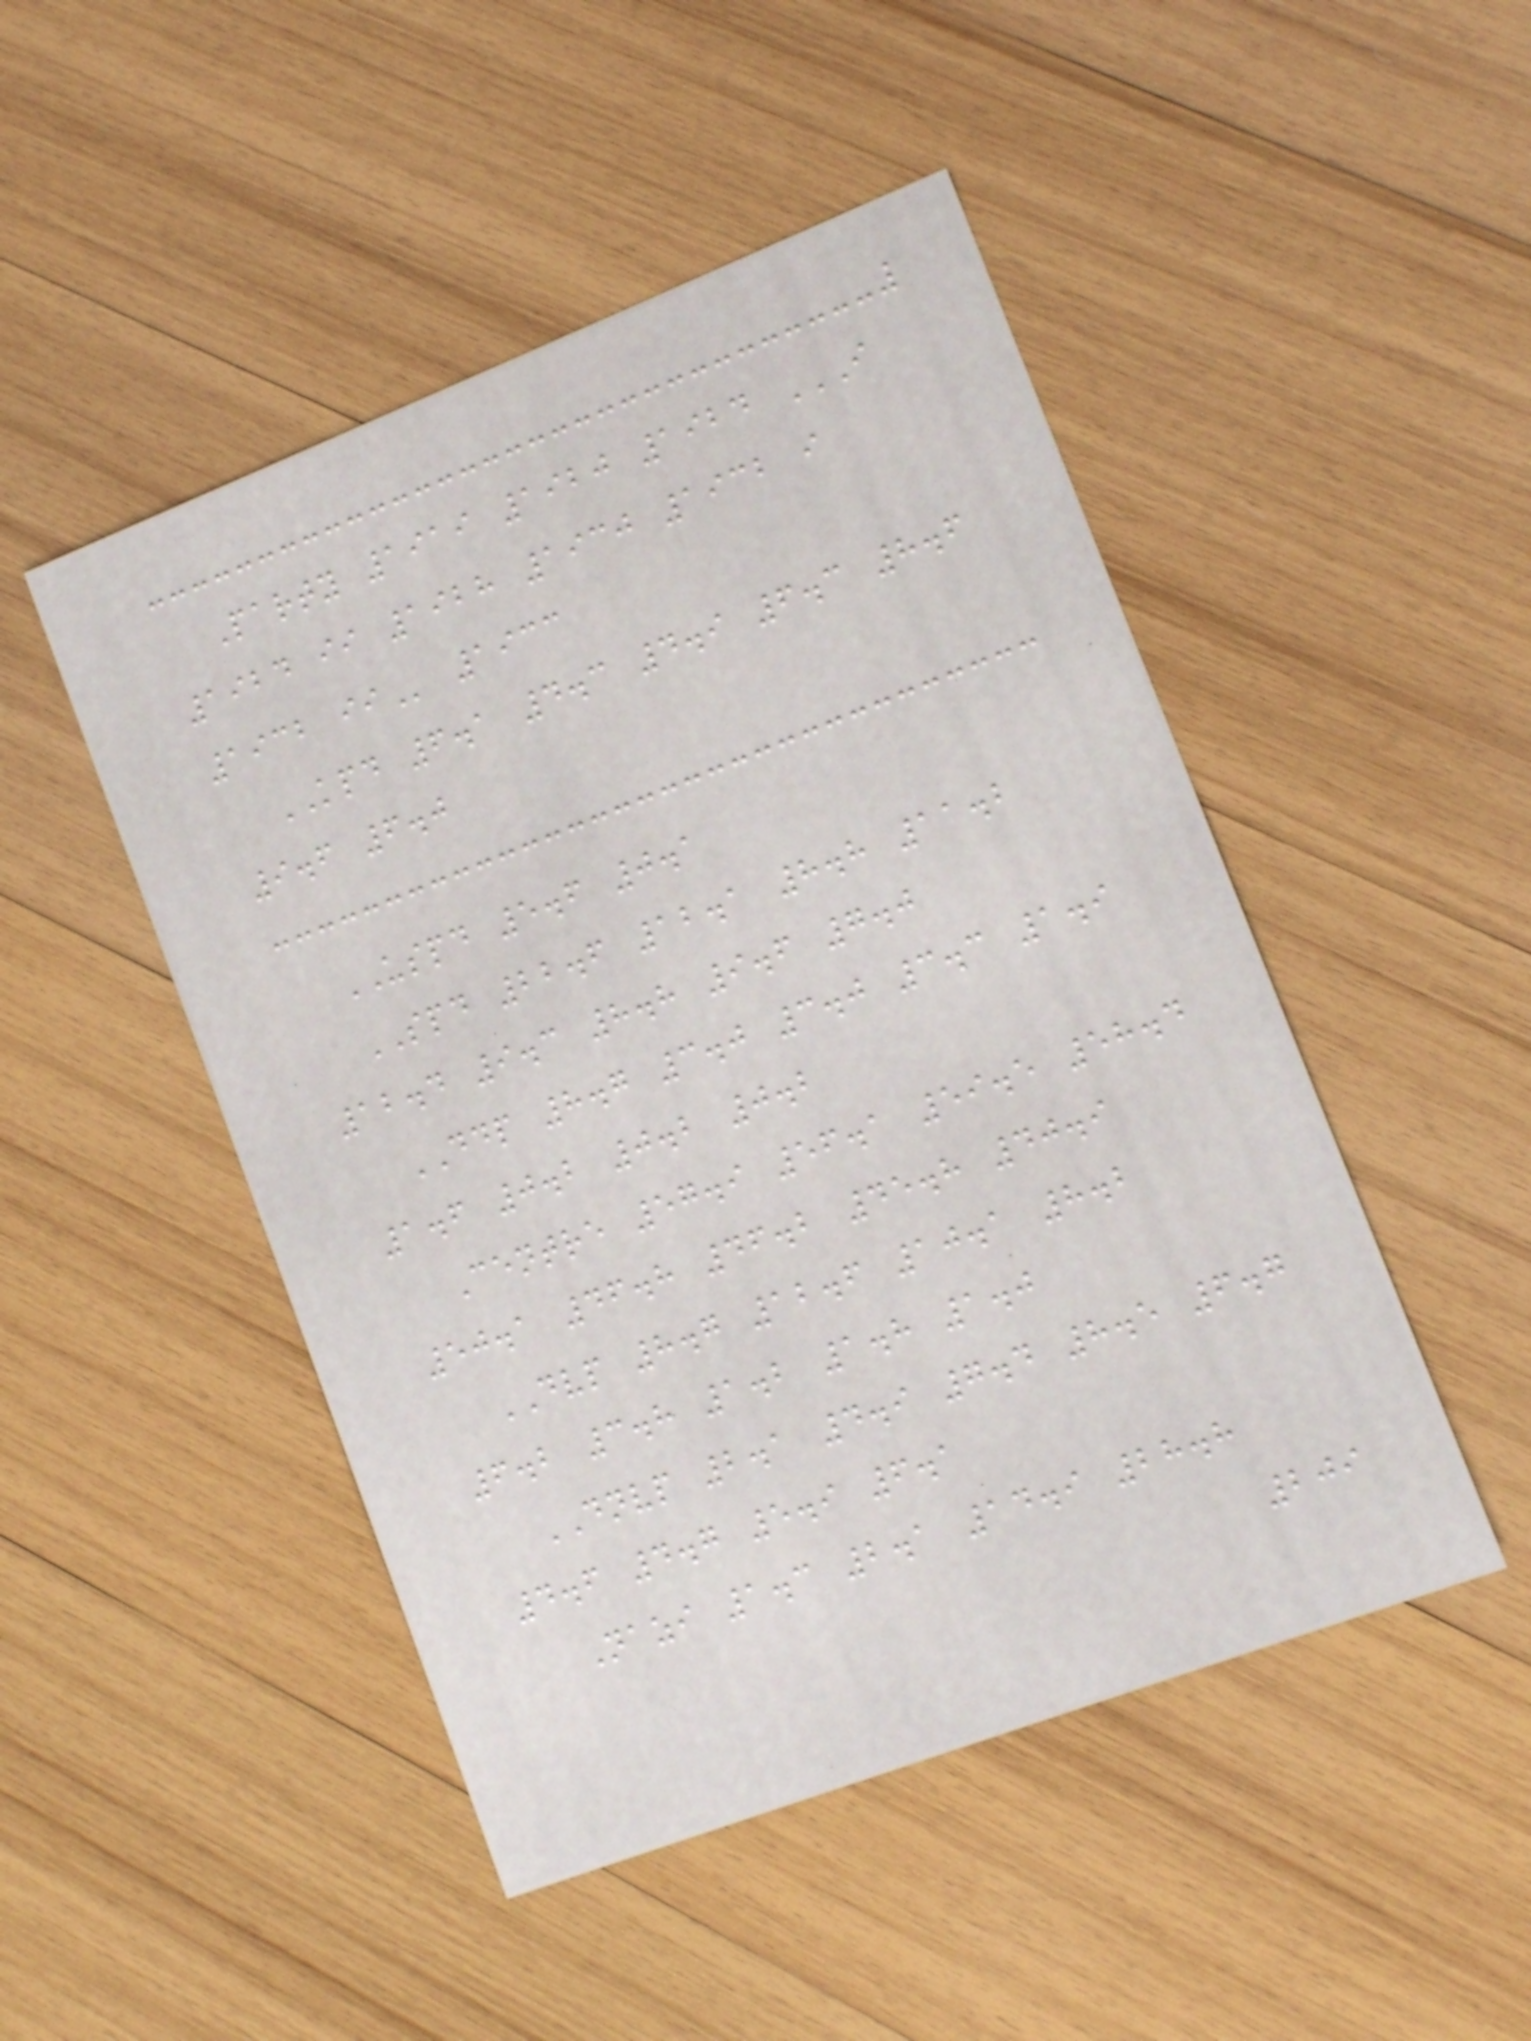Party 1919 1920 1924 I
1924 II 1928 1930 1932 I
1932 II 1933
KPD 6.1 4.3 4.9 6.3 8.6
9.6 6.0
USPD 5.6 0.1
SPD 22.6 12.1 8.8 11.2
12.4 9.3 8.8 9.6 7.0
DDP 8.7 3.0 3.0 3.3 1.9
1.6 0.2 0.2 0.2
Centre 57.9 56.1 59.5 58.4
50.1 46.8 46.2 45.8 40.9
DVP 8.7 12.6 10.1 8.2
6.2 3.8 1.2 1.8 1.0
DNVP 2.1 4.9 7.4 8.5 6.7
4.6 4.7 5.9 6.1
Nazi 1.3 2.1 14.9 28.8
209
